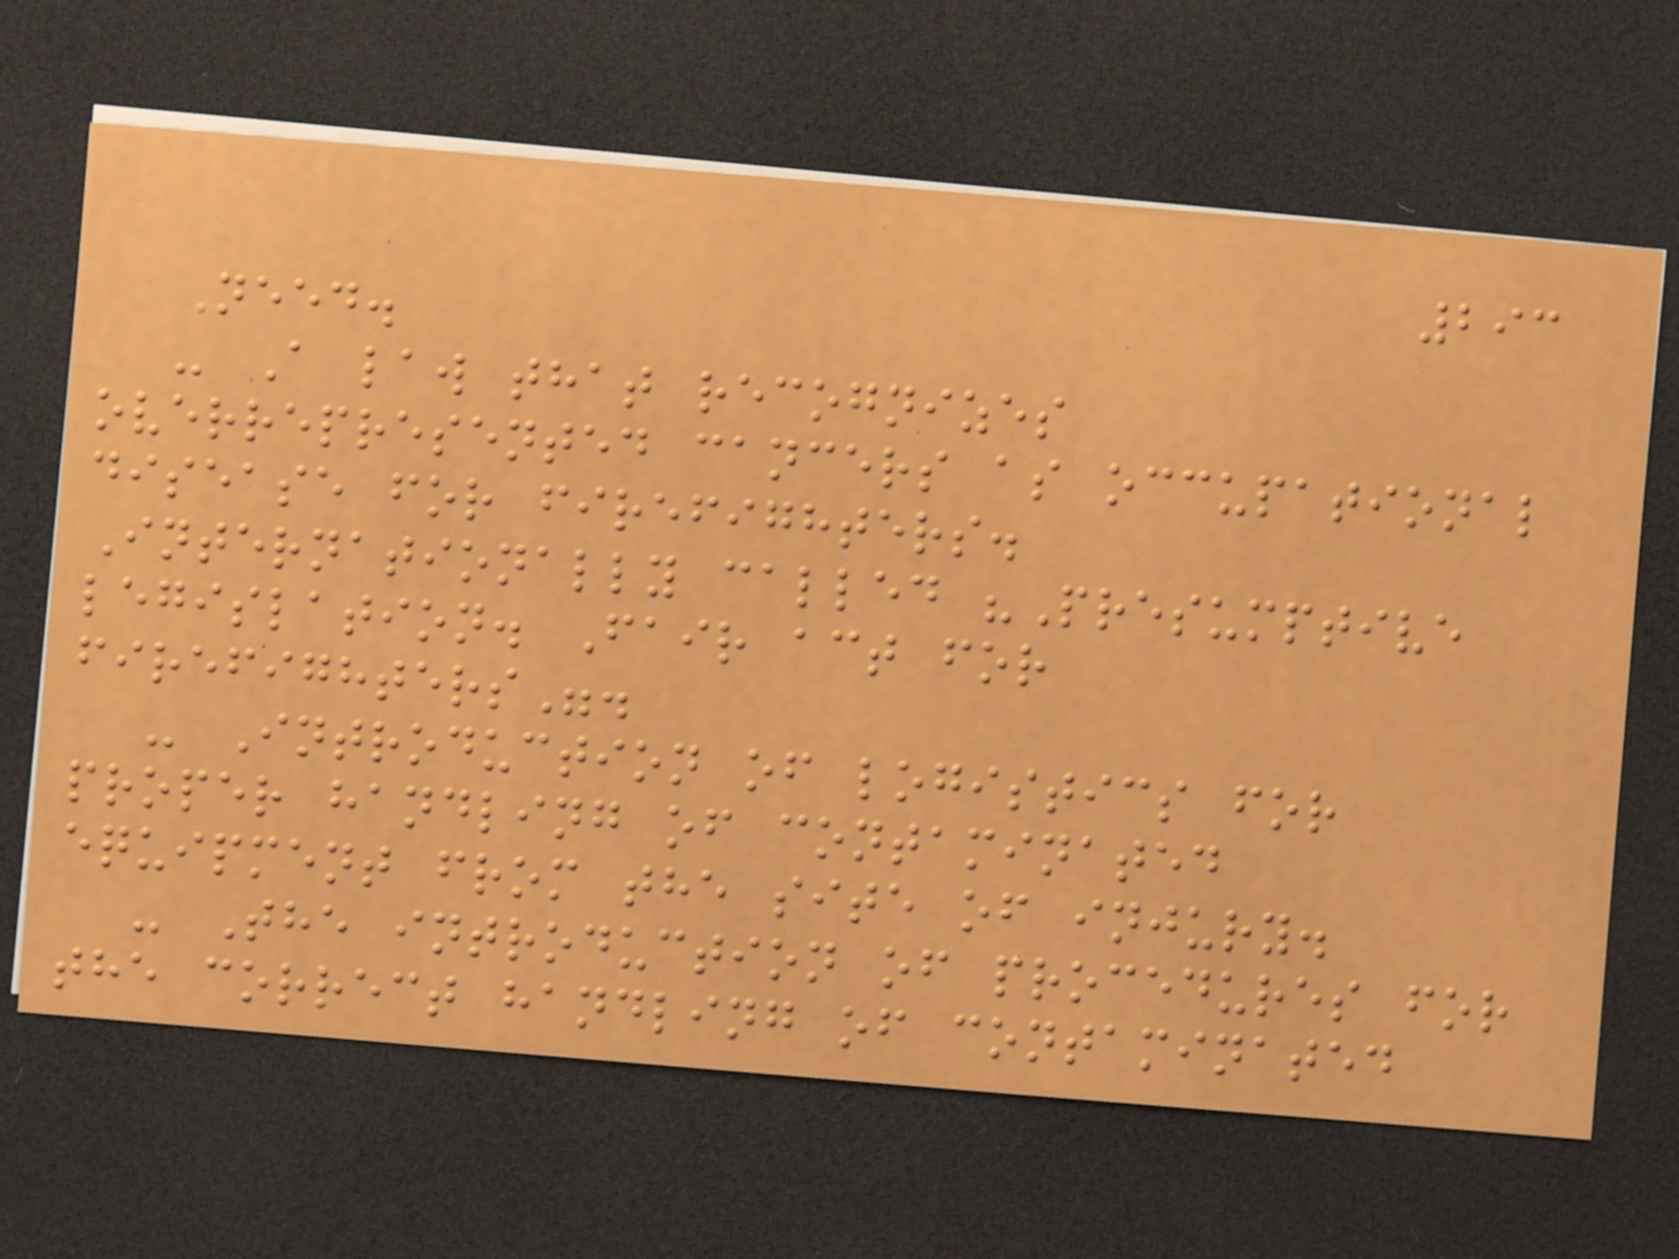293
Need.
- A law that recognizes
overrepresented cancers as occupational
disease for firefighters.
Internationally called "Presumptive
legislation. Fair act for
firefighters".
- Introduction of logistics for
proper handling of contaminated
equipment from the site of injury.
- The introduction of procedures for
the correct handling of contaminated
